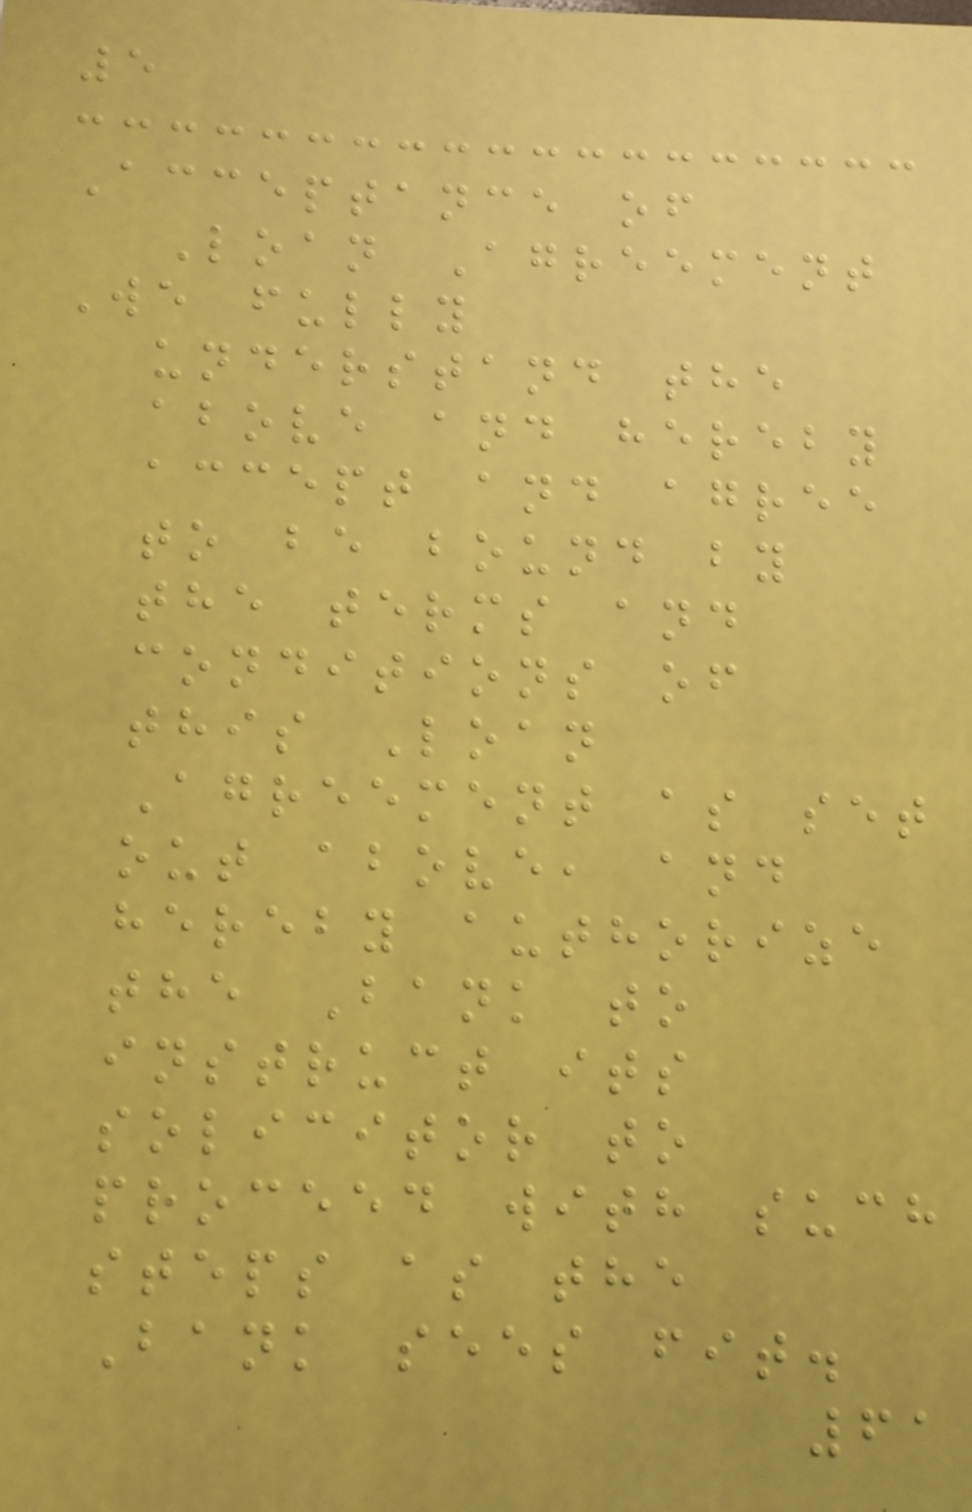5
Acceptance of
Loan Agreement
We fully
understand the
above and hereby
accept and agree
to be bound by
the terms and
conditions of
this Loan
Agreement as set
out above, and
hereby authorize
the Bank to
instruct its
solicitor to
proceed with such
steps as the
Bank sees fit.
61
